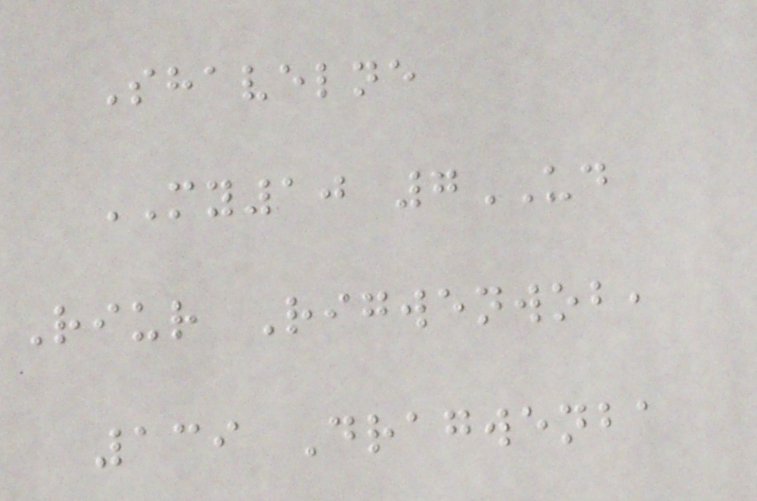Shavelne
MY10 7UD
Riur Rigwenwob,
139 Dragwenba
